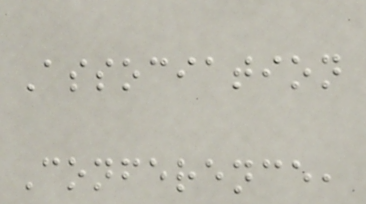Association
Conference,
